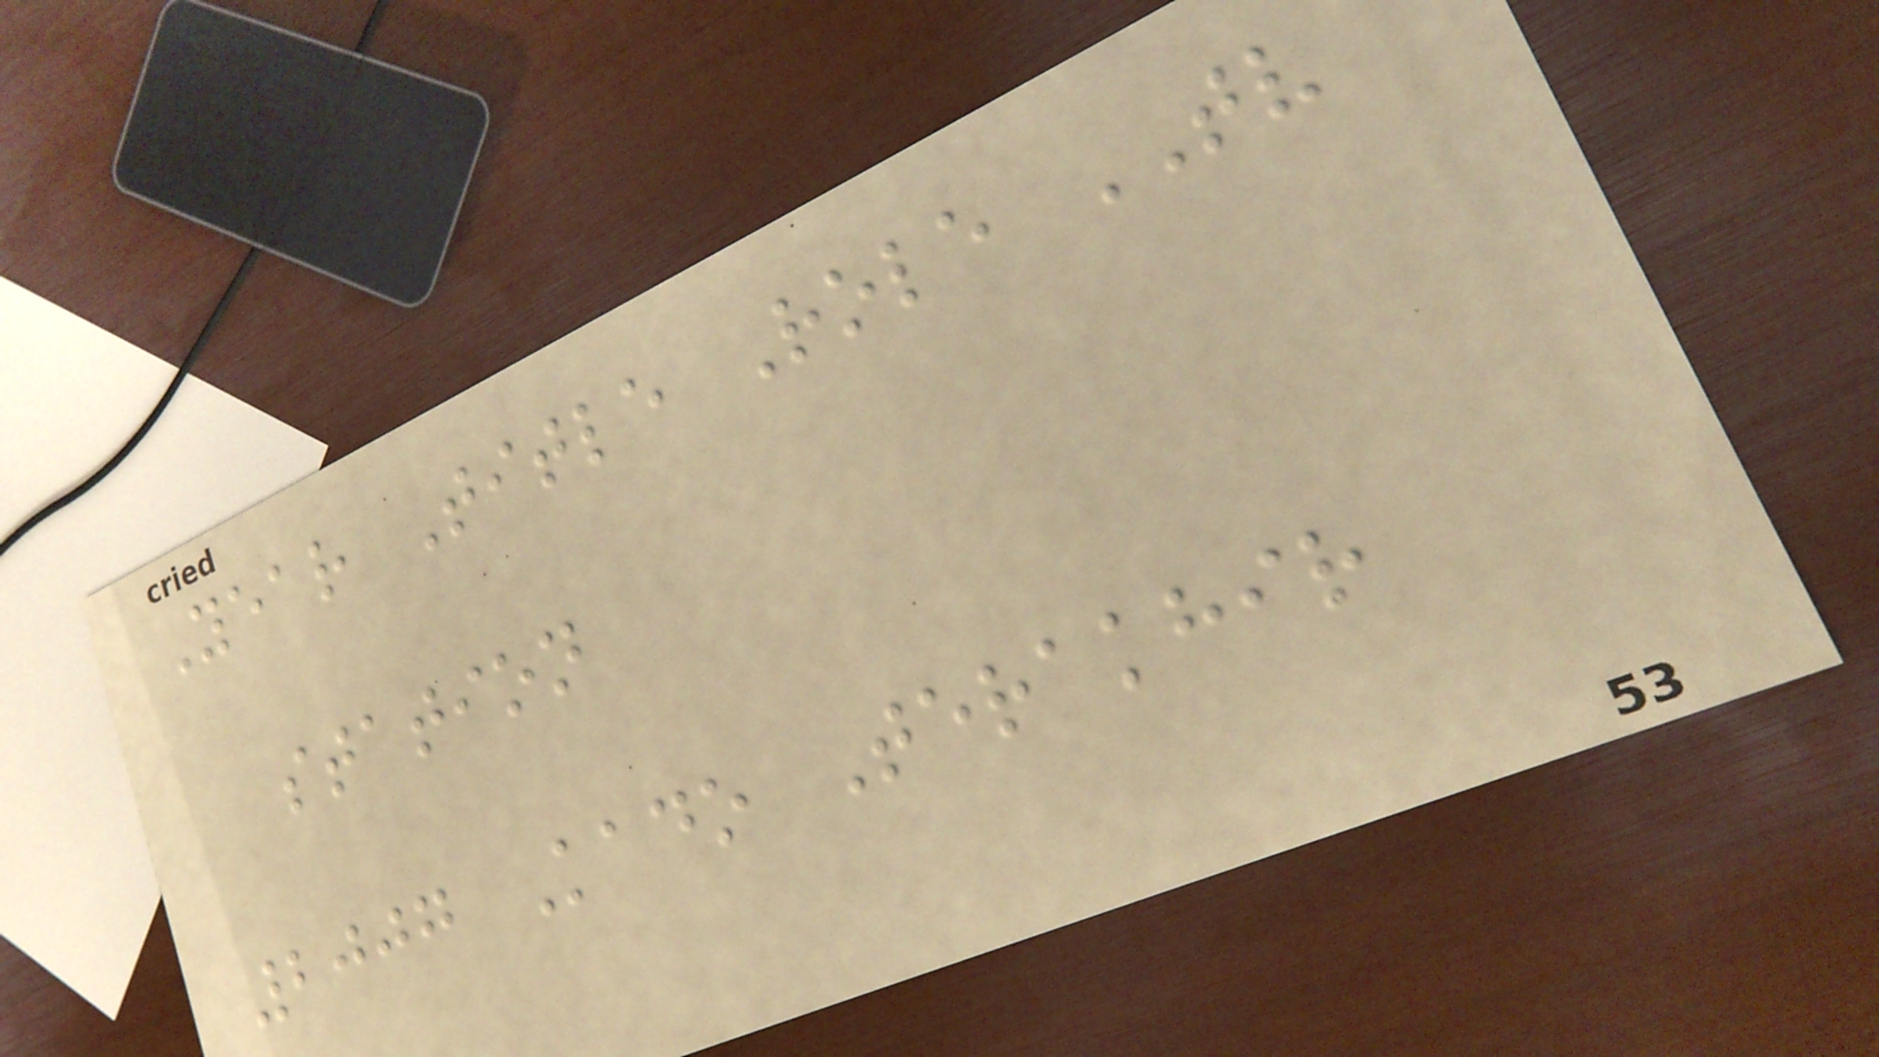Year Title Role TV
station
2007 Kado Terakhir
